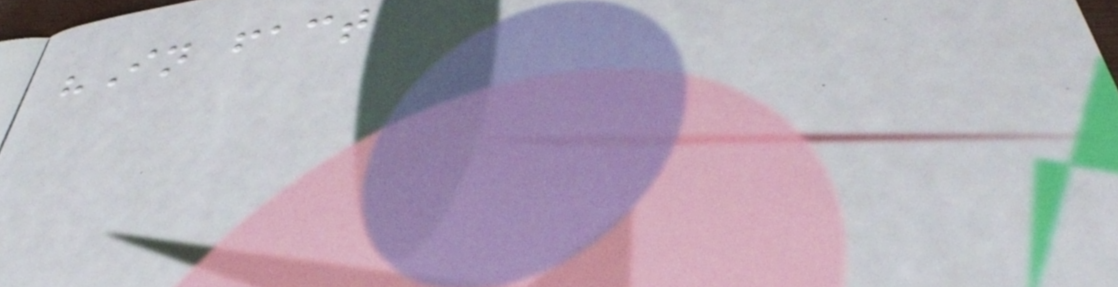"In fact
